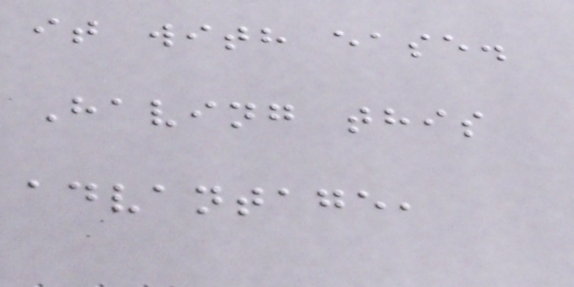it with ease.
Having this
advantage,
